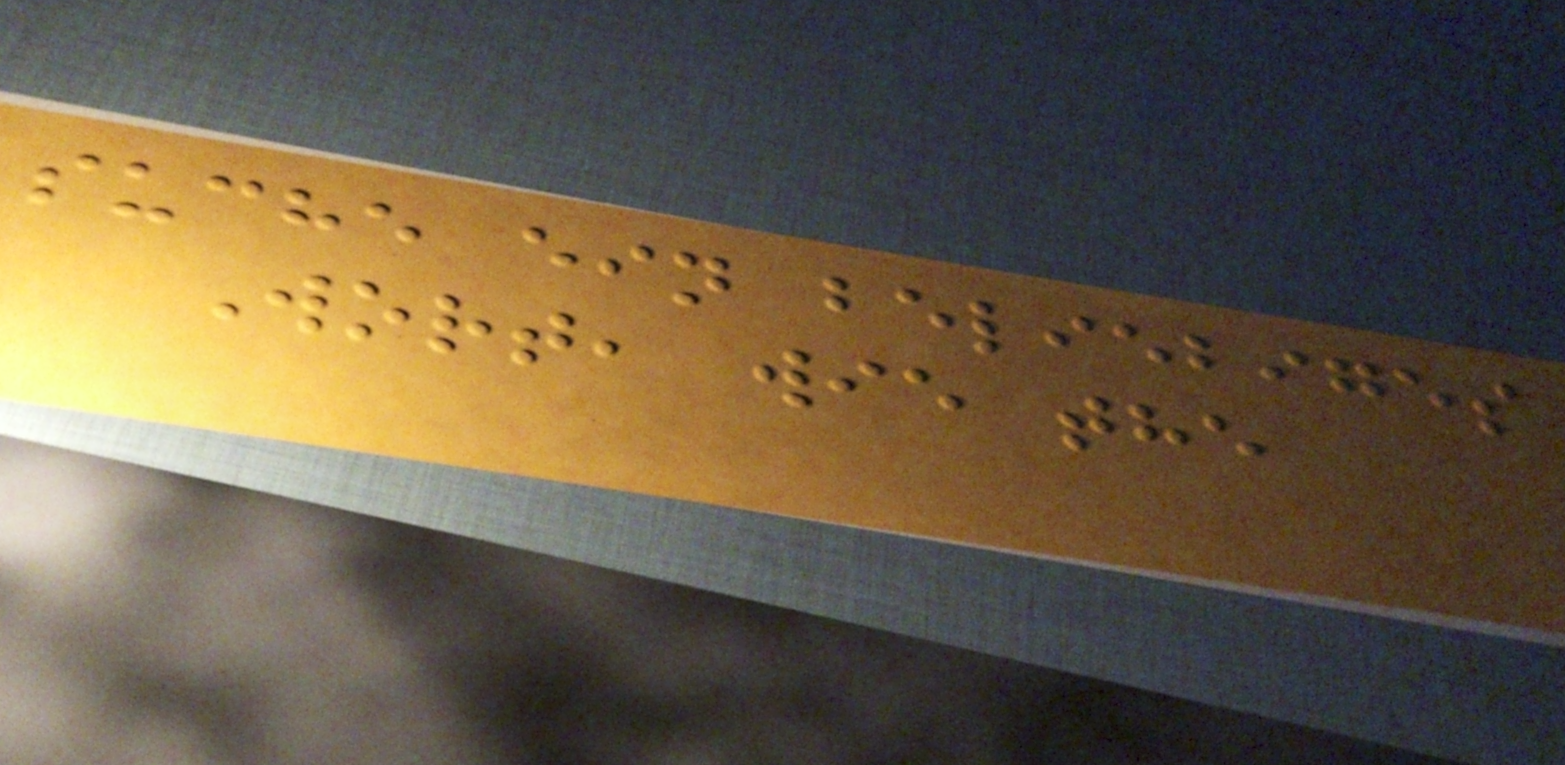suche ein beliebiges
Wort, wie the
